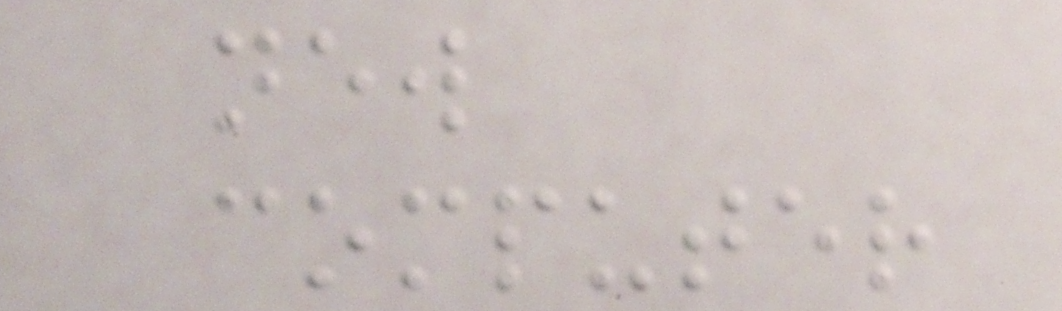new
computer
